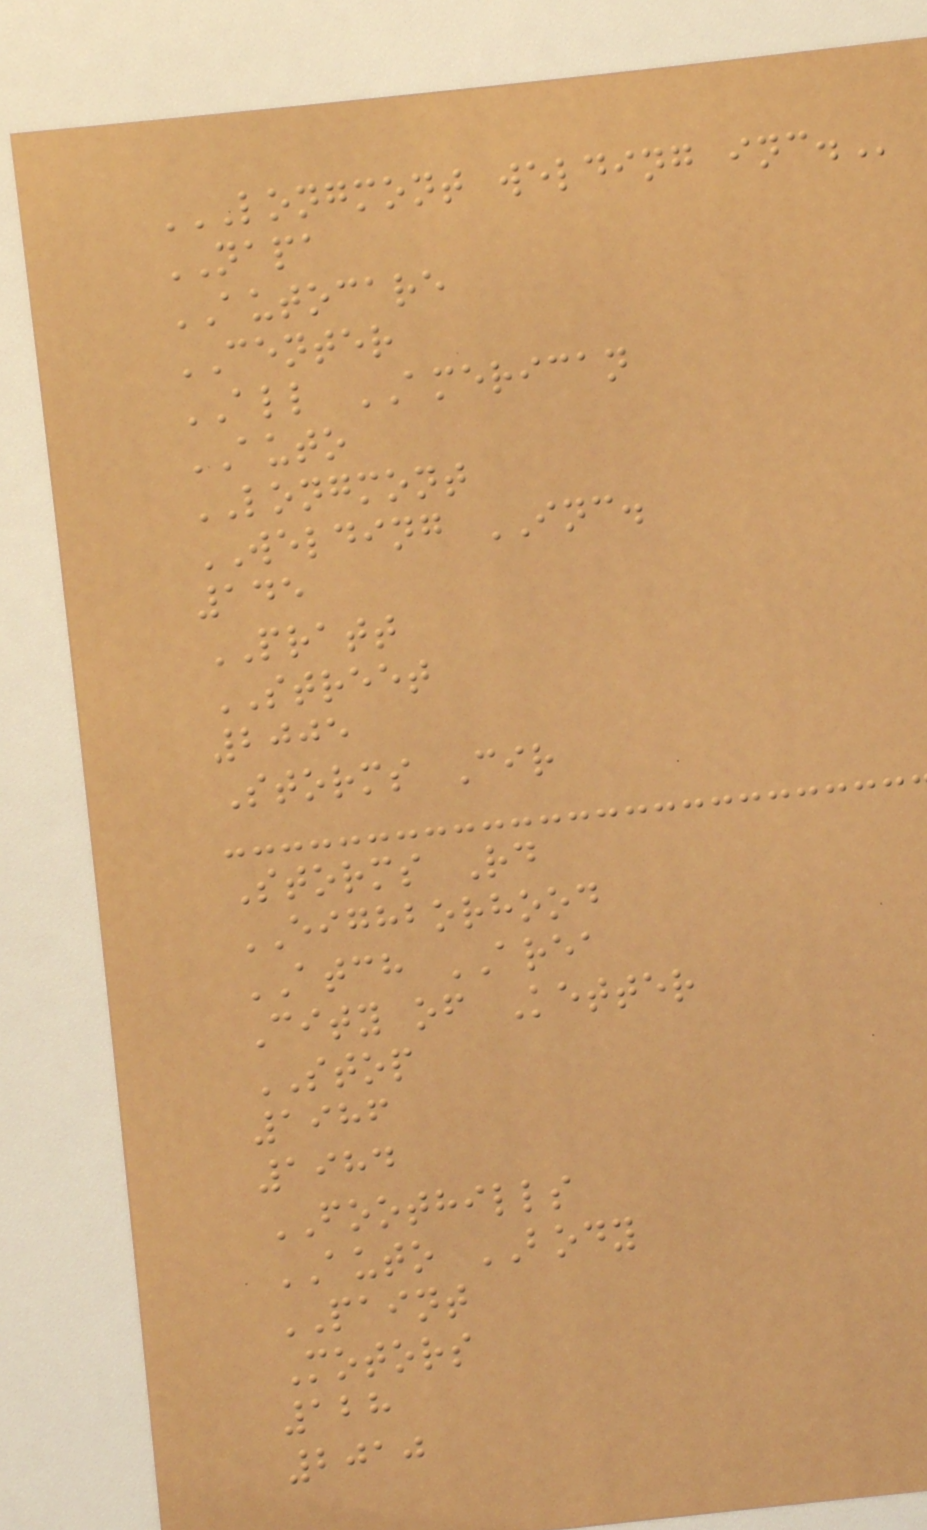LONGMONT WELDING INC.
NAPA
AUTOCARE
CENTER
ALL AMERICAN
AUTO
LONGMONT
WELDING INC.
145
PRATT
STREET
2005
Storms Cir
Storms Rd
EIGHBORHOOD
ATCH AREA
City of Ketter
STOP
1986
1984
FOOTHILLS
AUTO BODY
PAINT
Motors
128
2010
